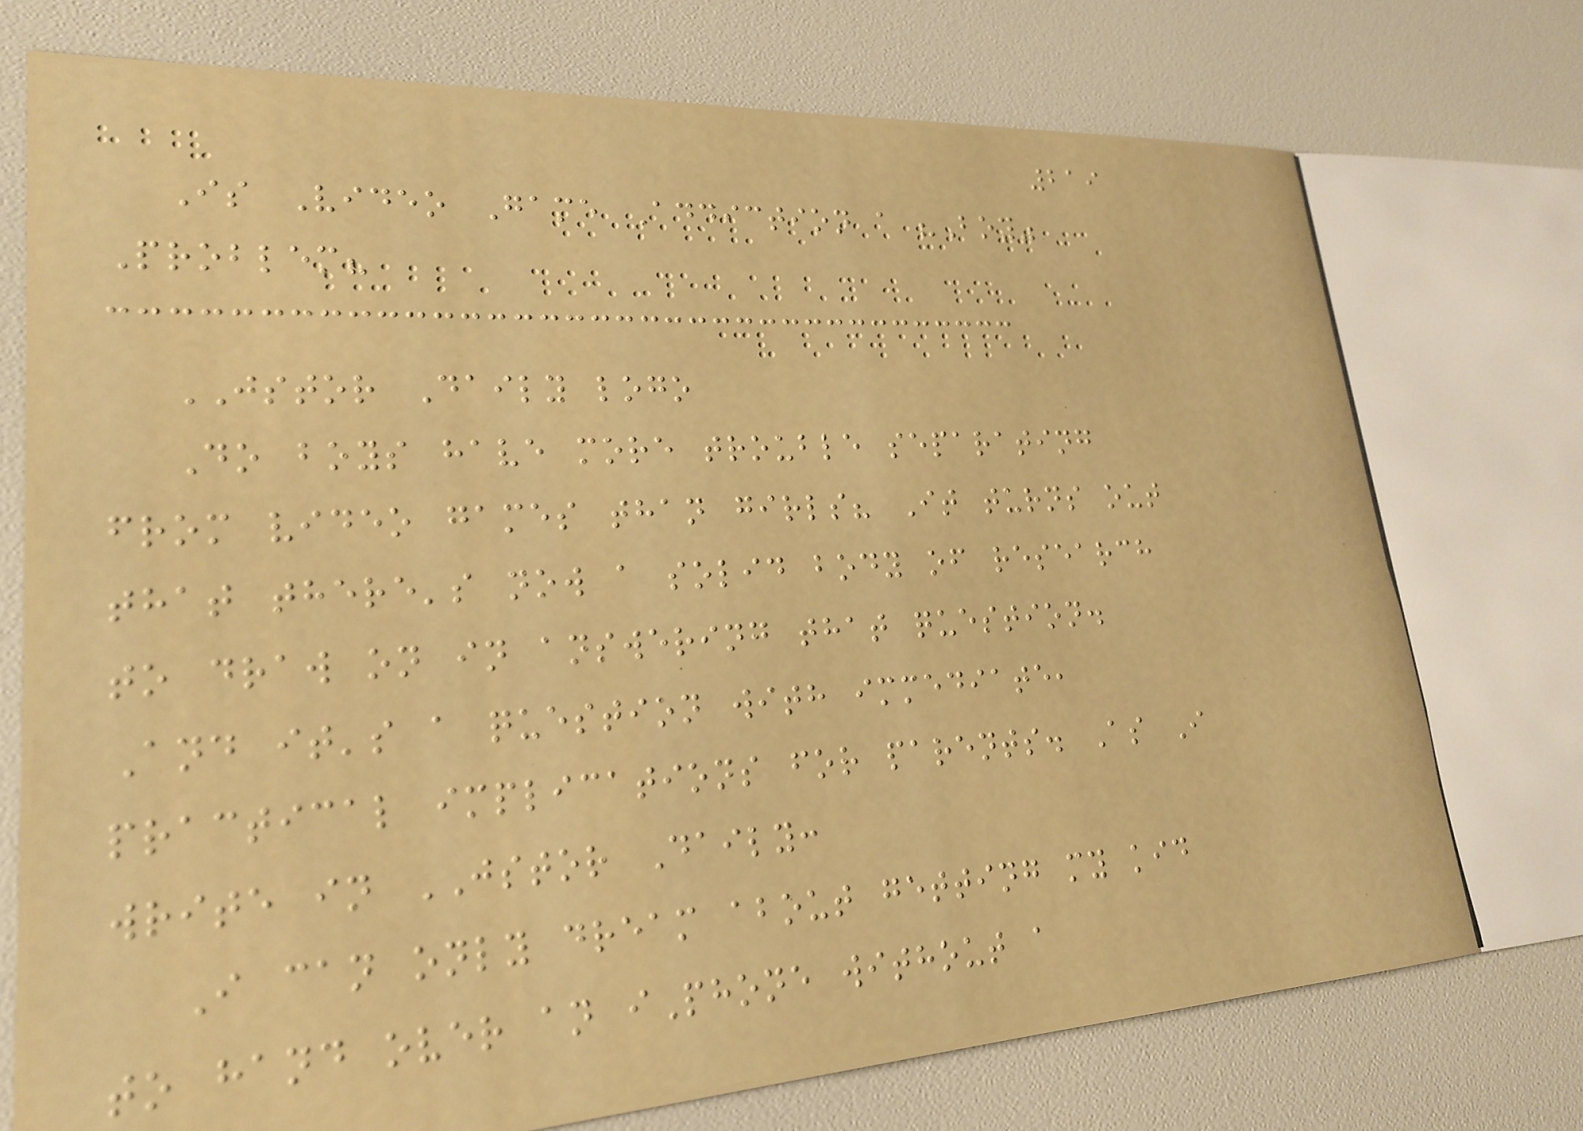219
Is Video Game Addiction a "Boy"
Problem?
JSTOR Daily logo
Do boys have more trouble separating
from video games than girls? It turns out
that there's now a solid body of research
to draw on in answering that question.
And it's a question with immediate,
practical implications for parents. As I
write in JSTOR Daily:
I can only dream about getting my kid
to hand over an iPhone without a
